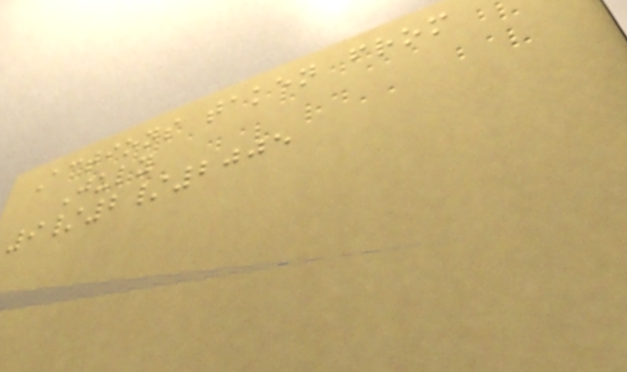Actions taken from
July
9/2/2005
